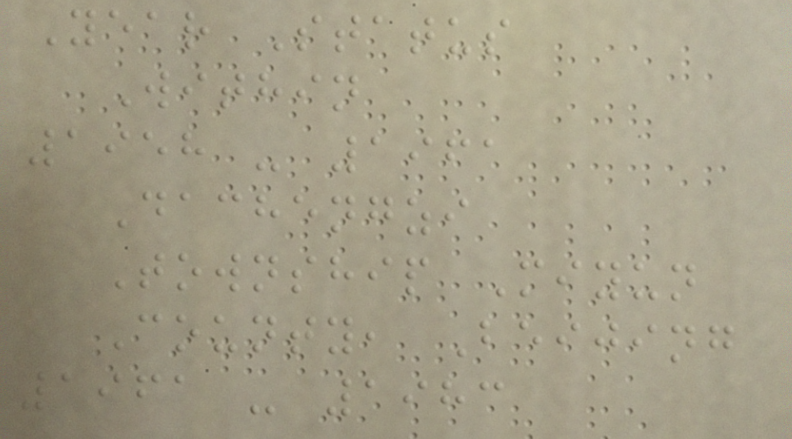Year Status
Within
1958 - 1961
Dachengzi
Township Miyun
County, Beijing
1961 - 1983
